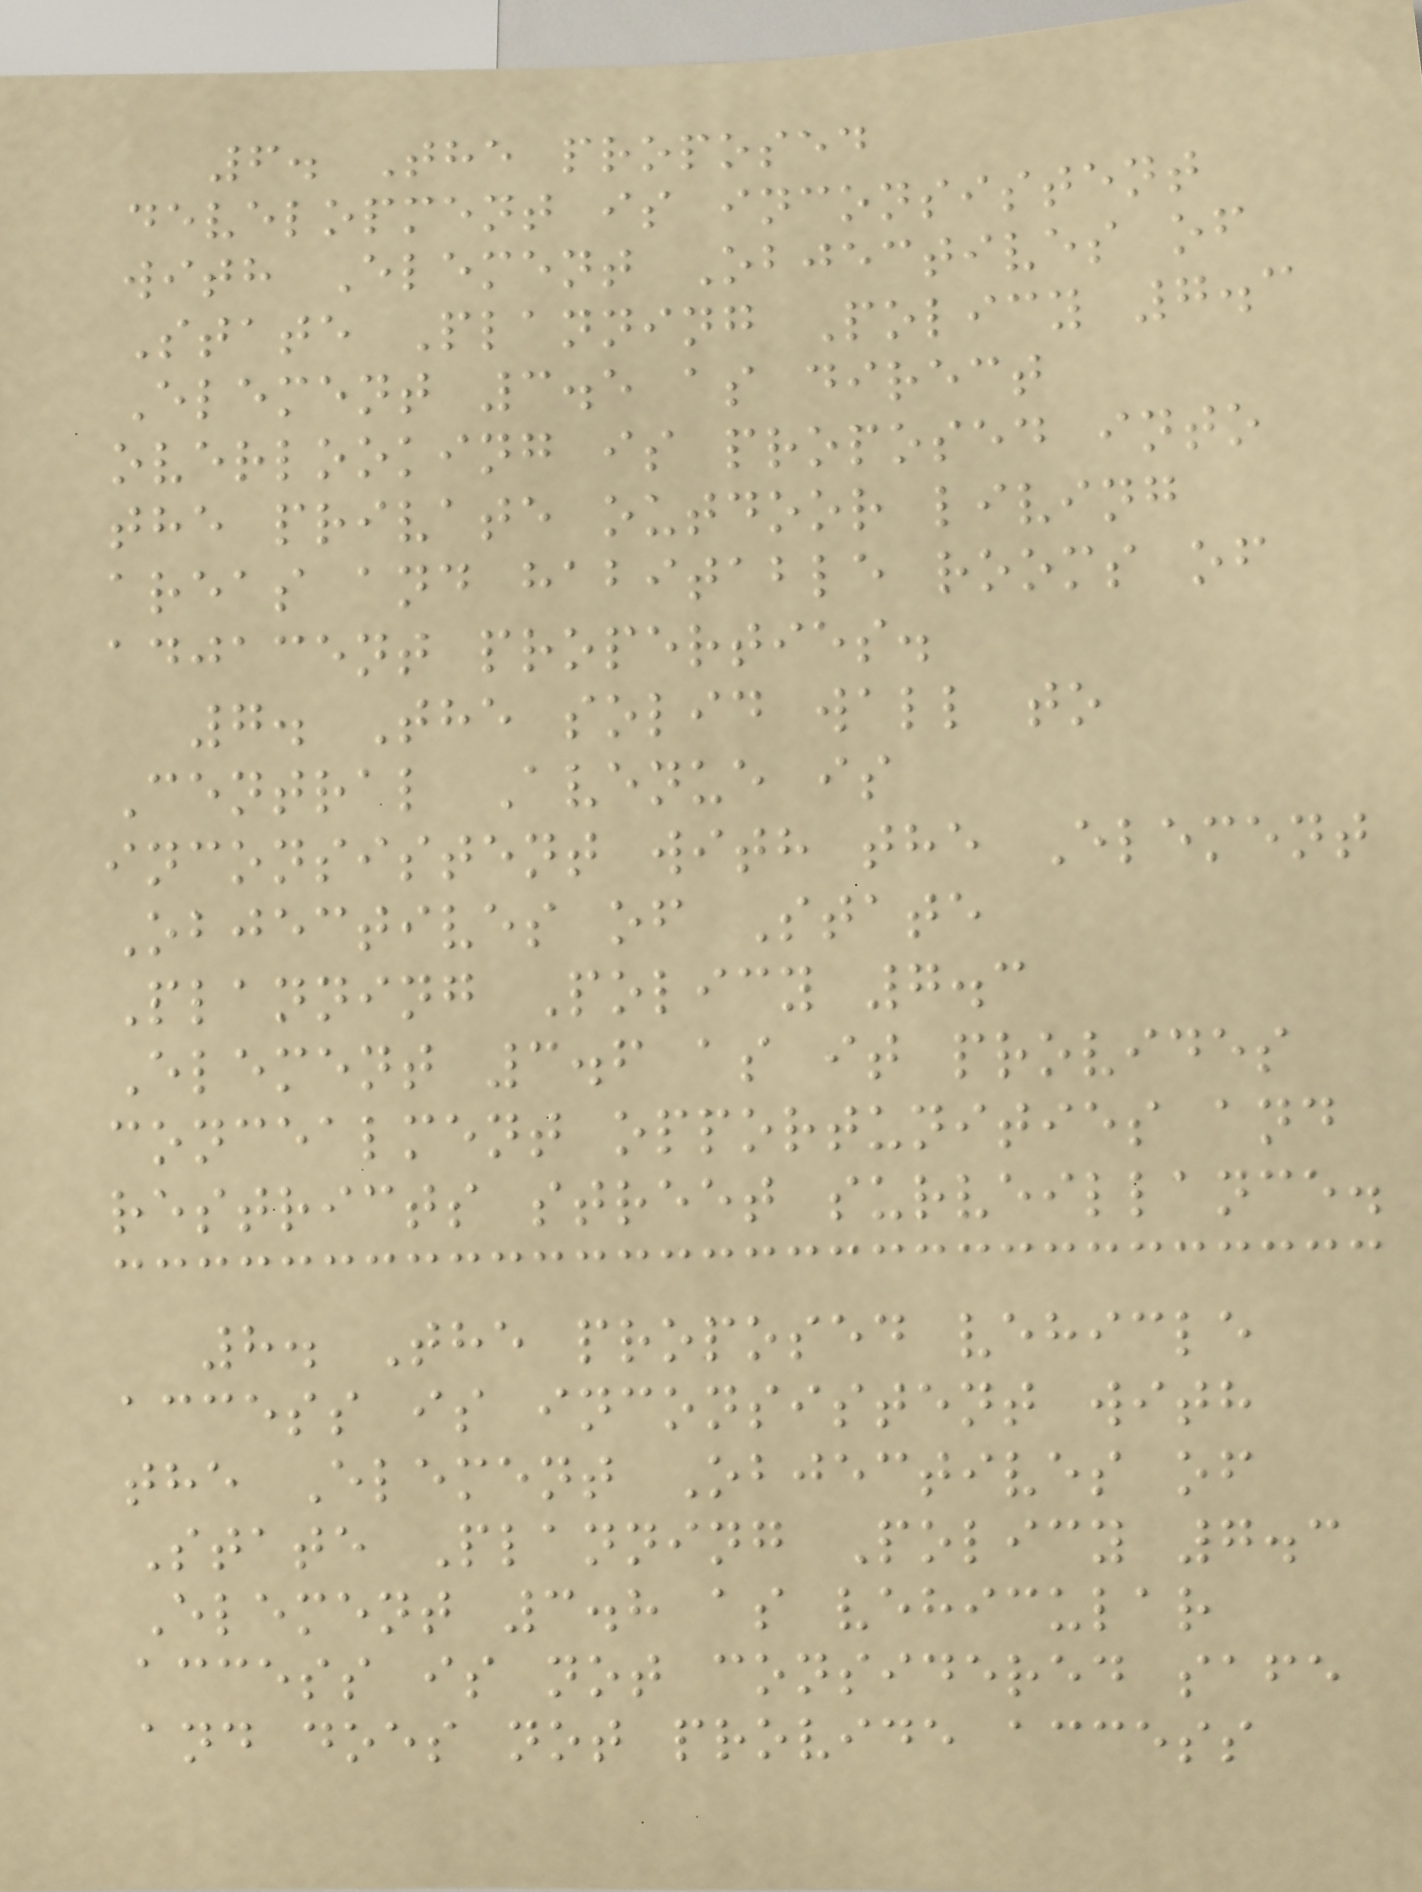6. The proposed
development is inconsistent
with Element Objectives of
State Planning Policy 7.3
Element 3.5 as direct
overlooking is proposed into
the private outdoor living
areas and habitable rooms of
adjacent properties.
7. The solid wall to
Central Avenue is
inconsistent with the Element
Objectives of State
Planning Policy 7.3
Element 3.6 as it provides
concealment opportunities and
restricts street surveillance.
8. The proposed vehicle
access is inconsistent with
the Element Objectives of
State Planning Policy 7.3
Element 3.8 as vehicular
access is not considered safe
and does not provide access
